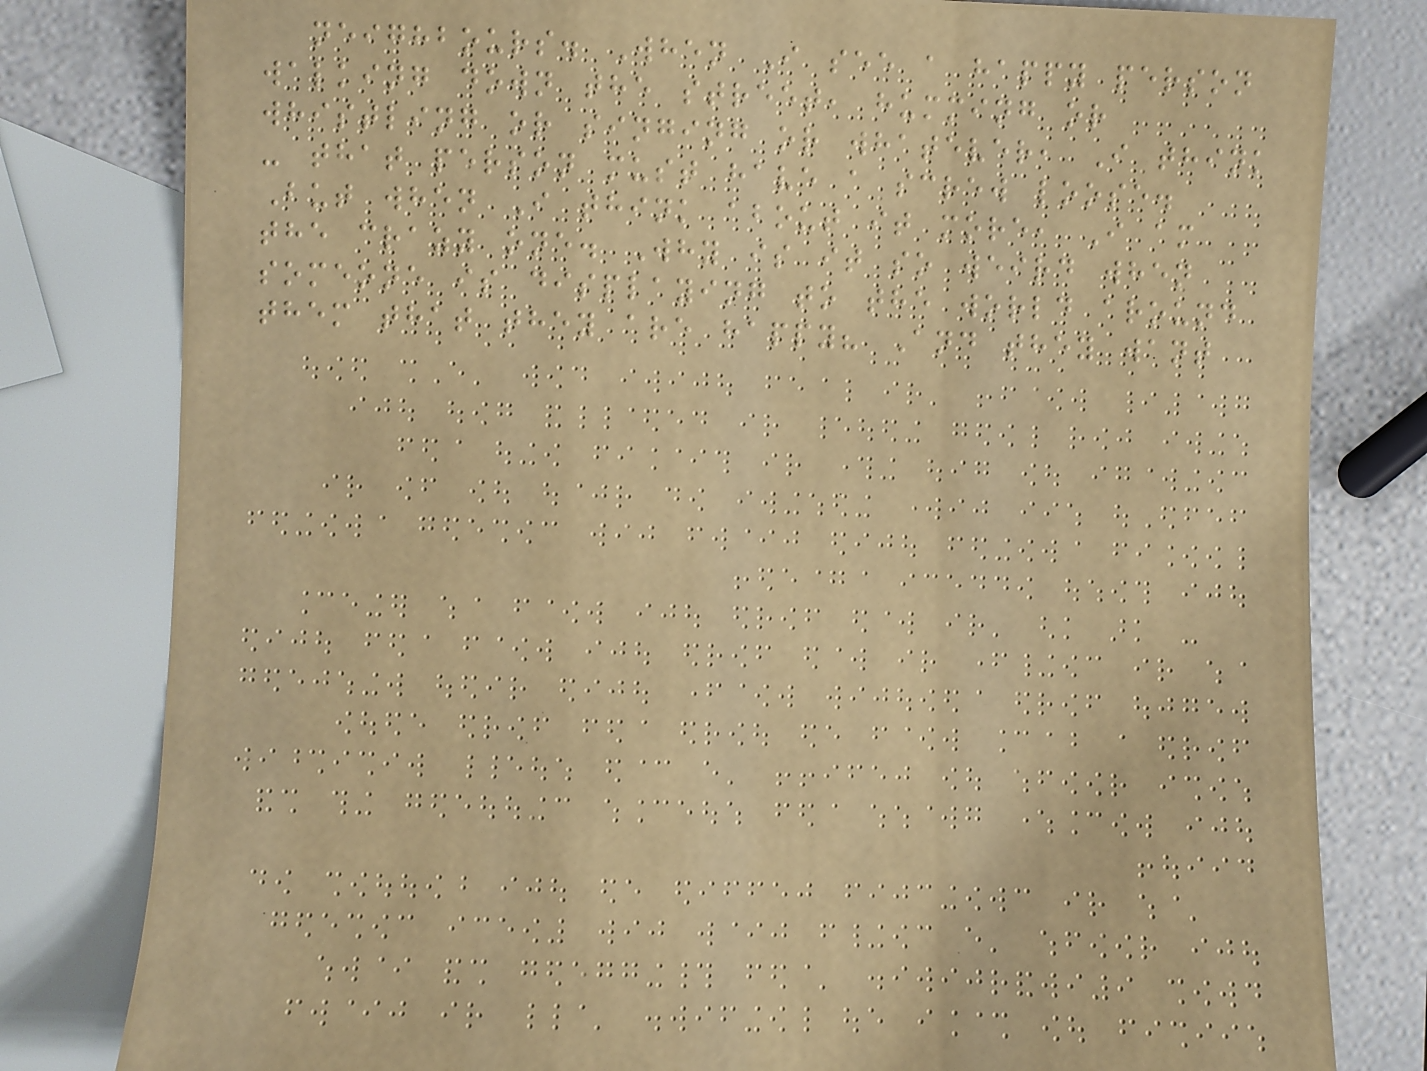neighbours. When I see a happy person
walking down the street, humming or
whistling or singing or whatever, I think
- that person must have a screw loose.
But when I think about it more, I am
the crazy one. Why is it so weird when
someone is displaying to the world around
them that they are happy? And they want
